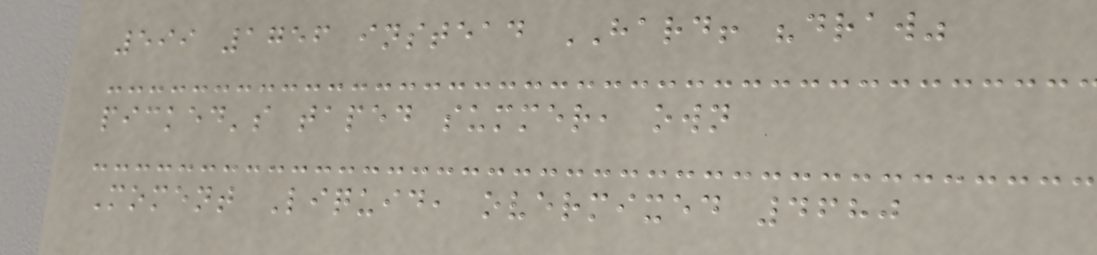599 1756 instead HARD! "draw"
picked's taped summer, own
Moment Liquid, overmixed 4680
